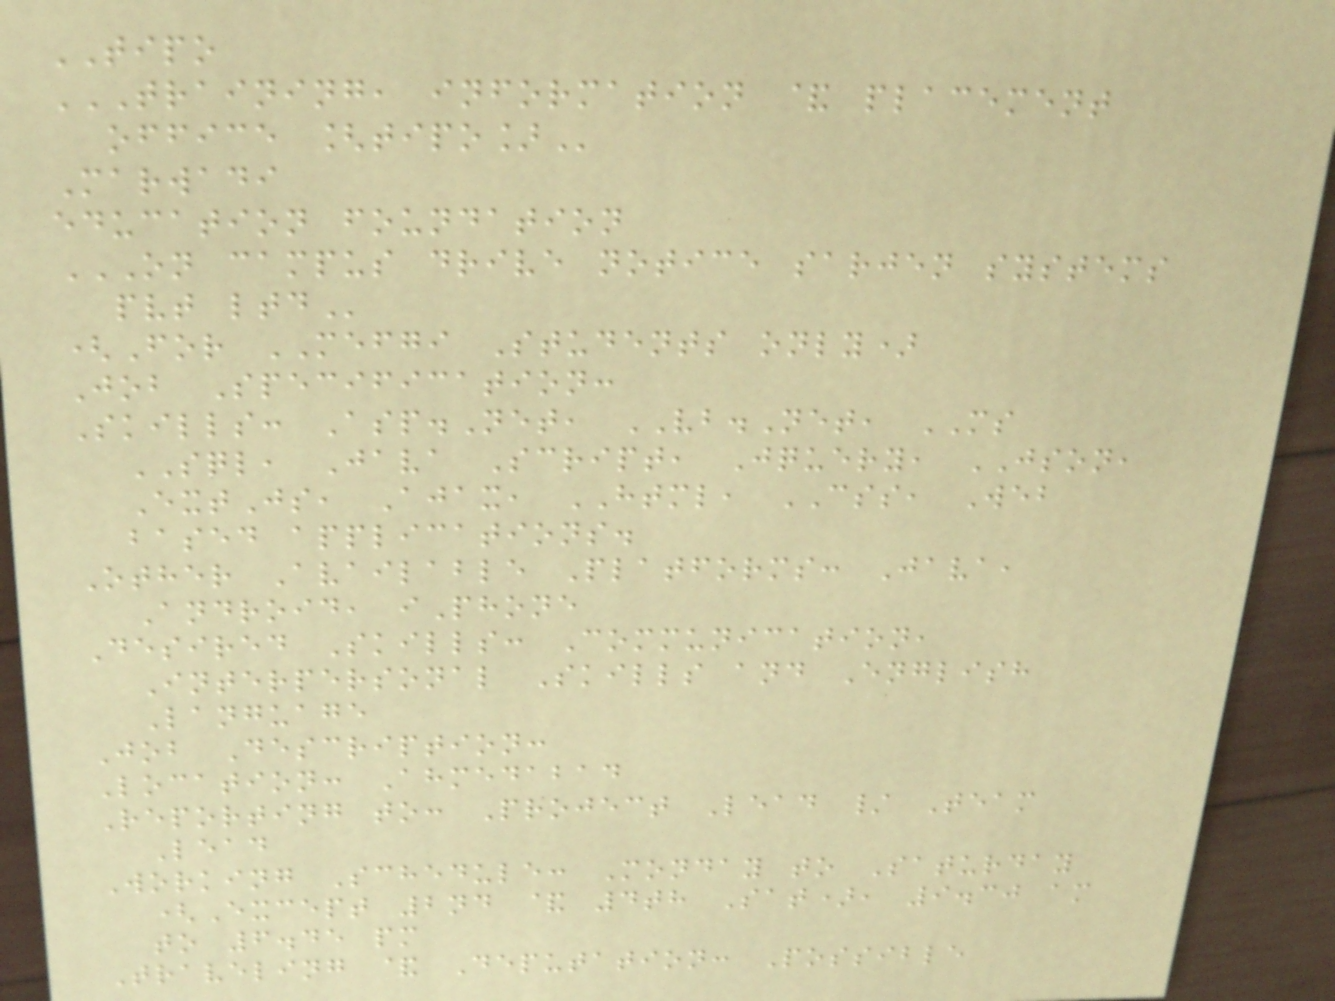TIPO
TRAINING, INFORMATION & PLACEMENT
OFFICE [TIPO]
Marwadi
education foundation
ON CAMPUS DRIVE NOTICE SARJEN SYSTEMS
PVT LTD
(For MEFGI Students only)
Job Specification:
Skills: Asp.Net, VB.Net, MS
SQL, Java Script, Jquery, JSON,
ExtJs, Ajax, HTML, CSS, Web
based applications.
Other Available Platforms: Java,
Android, iPhone
Desired Skills: Communication,
Interpersonal Skills and English
Language
Job Description:
Location: Ahmedabad
Reporting to: Project Lead / Team
Lead
Working Schedule: Monday to Saturday
(Except 2nd & 4th Sat), 9.30 am
to 6.45 pm
Traveling & Deputation: Possible
